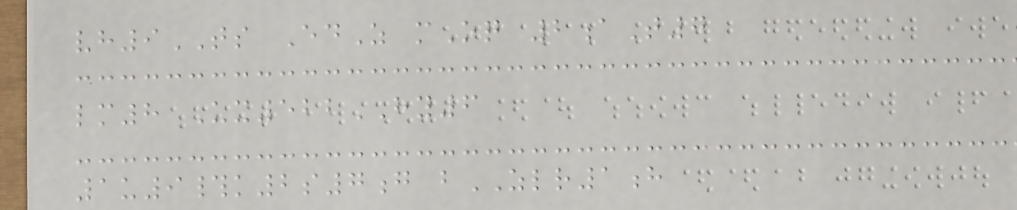vh9TS EdZ mOq 2aT7
lm8 Ux522HY6
1u9#k2s7g bZLR1h
